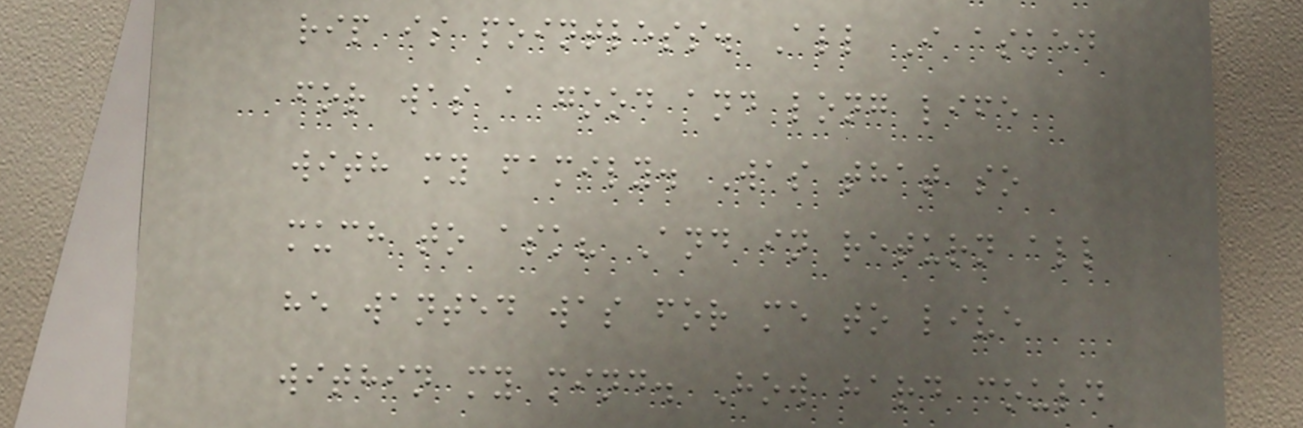rip is pointless. All I asked
for was a good and long life
with my family. Was that so
much to ask? And in return all
he wanted was for me to live
within my mind. How hard could
